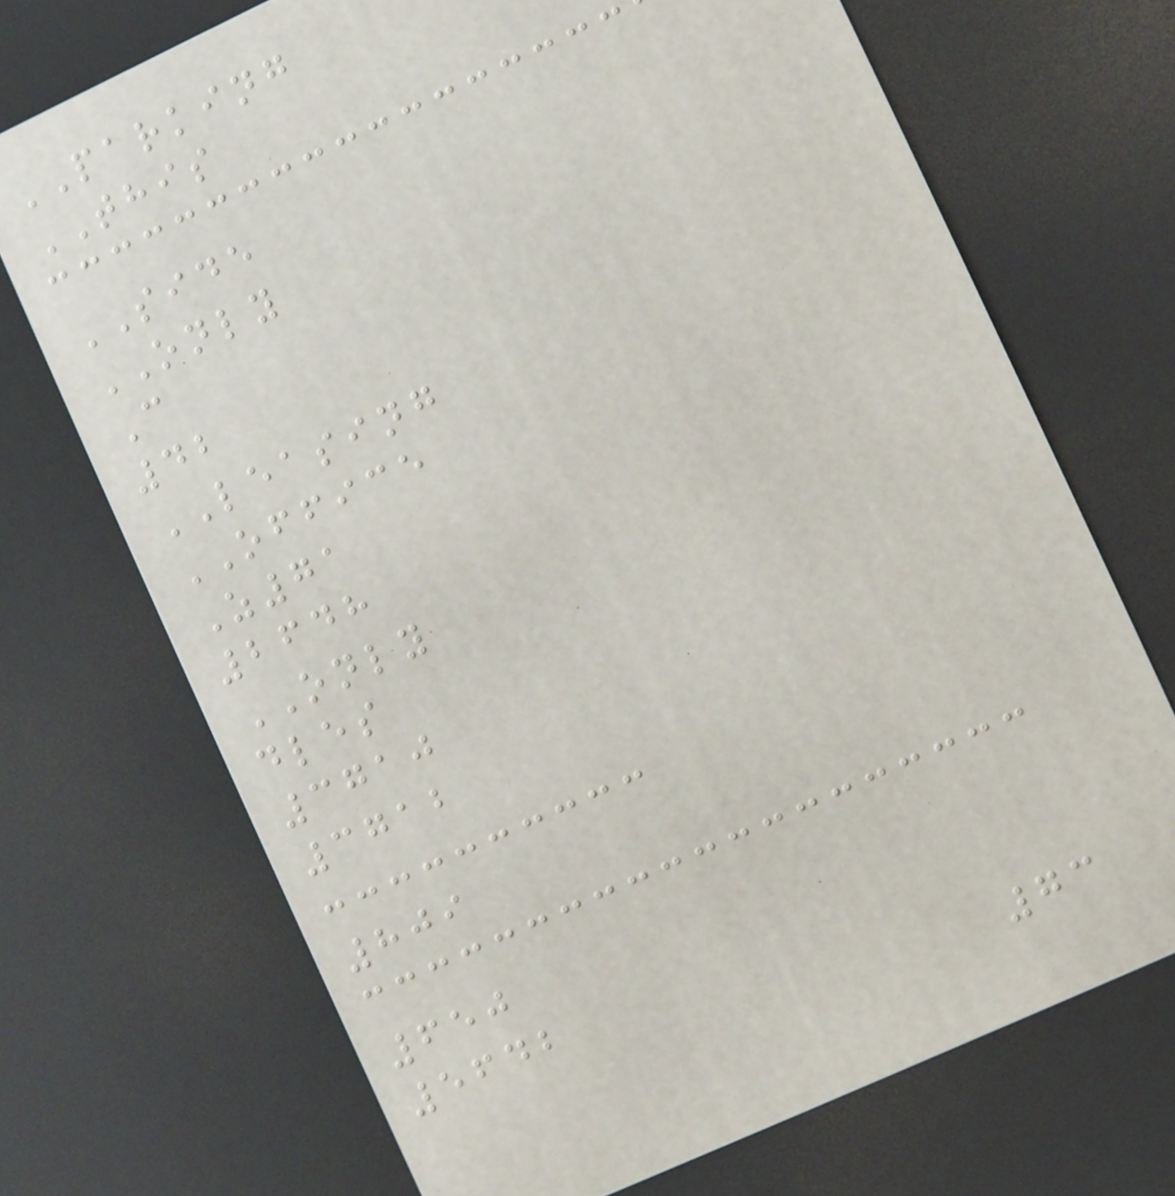PARKING
THIS
SIDE
ONLY
C
42
LEASING
OFFICE
Z71
2648
ONLY
dles
3710
3712
809
650
5642
73
